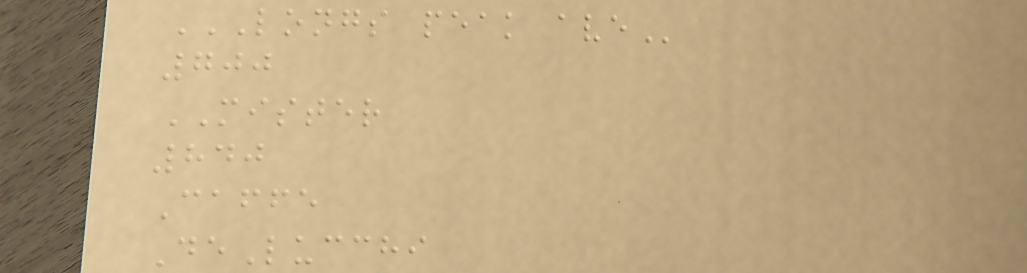LONGS PEAK AVE
700
MISTER
840
Caffe
DeLucchi
